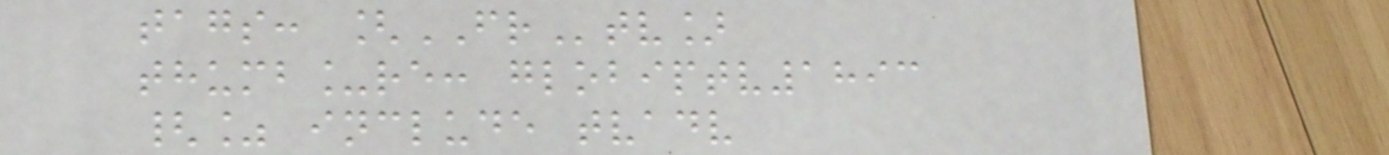tags: [FRtv]
thumb_re: globiptv1893
{% include tvadv
